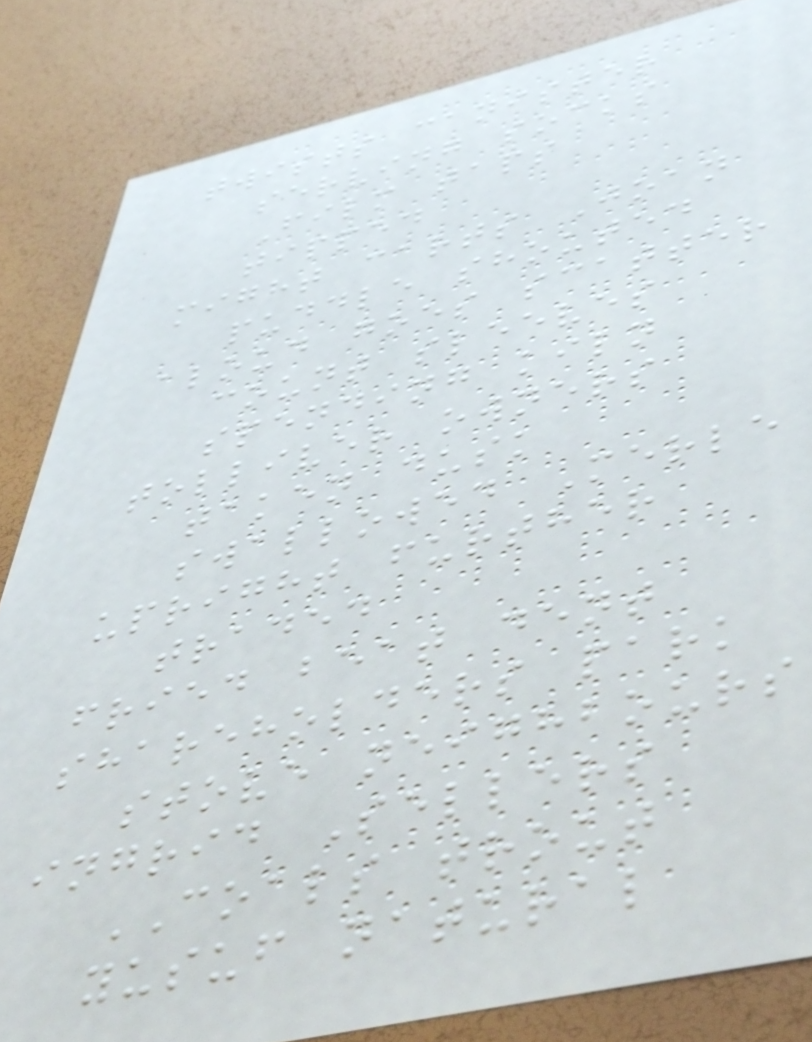twists canister
serving socks
Film taps
tipped
might carts Joan
puddle shouted
aloud goes scatter
count sleeves
spending kiln
tolliver owners
taken dusk
swallowed Merle
upright further
traded
fried beat dent
shareholders park
stove neighbours
ingrid Sellers
COALS trout
yusuf natural
